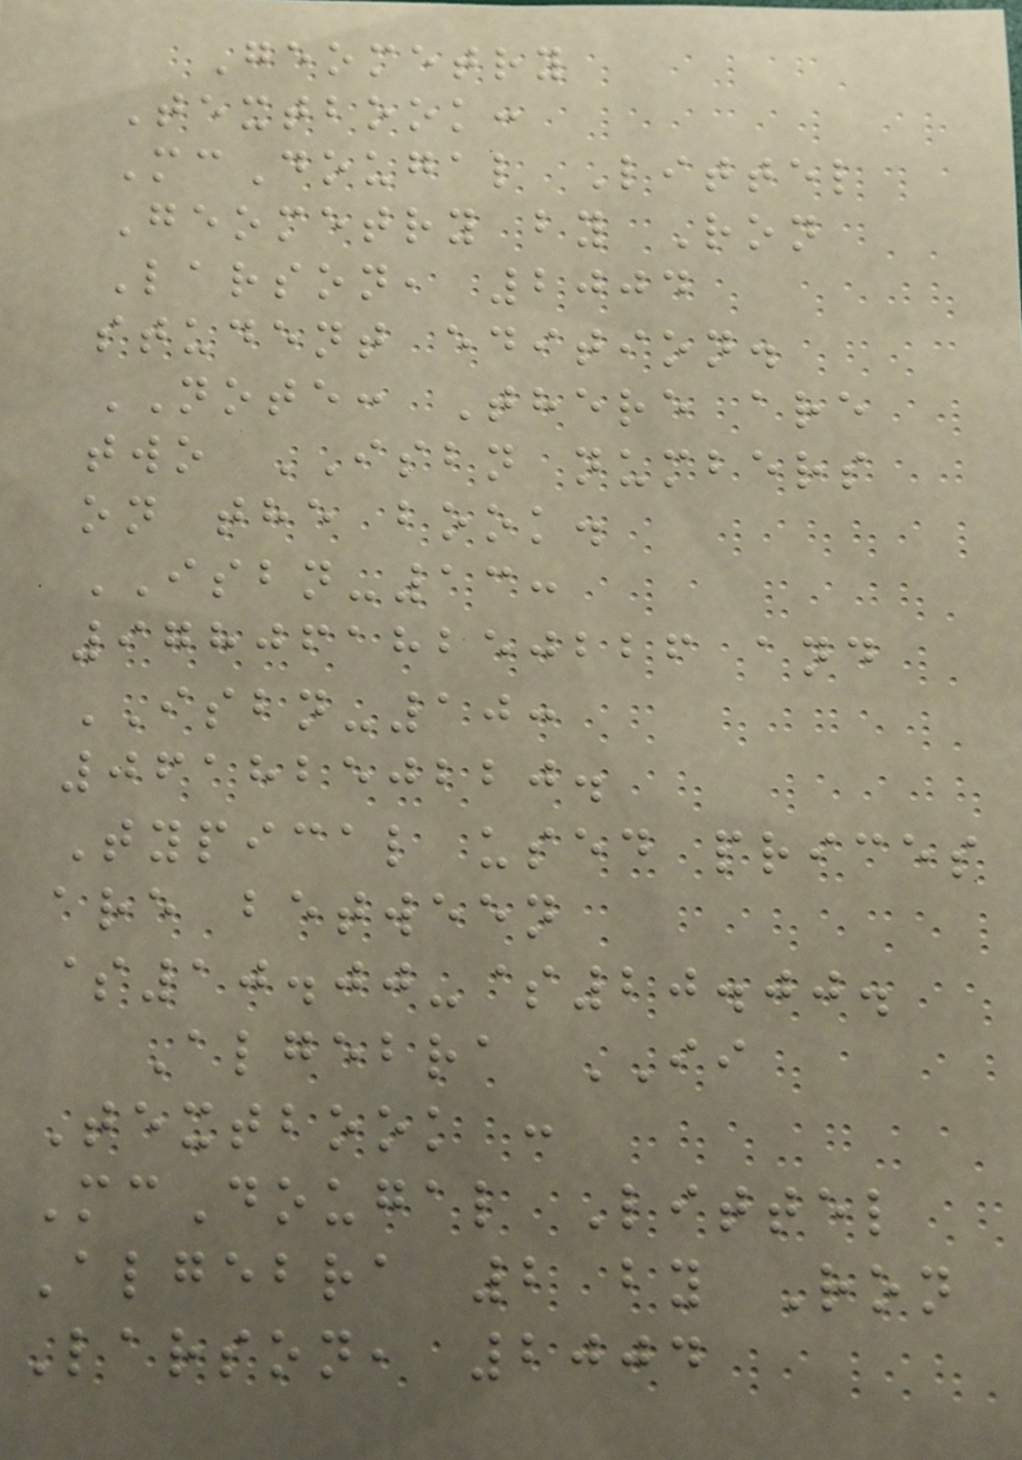Geometry
Textbook:
McDougal Littel
Geometry by Ron
Larson, 2004
student edition.
NOTE: There are
two ISBN numbers
on the book.
ISBN-13:
9780618250226 and
ISBN-10:
0618250220.
Typical used prices
are between
$10.00-$20.00.
Algebra II
Textbook :
McDougal Littel
Algebra 2 by Ron
Larson, 2004
